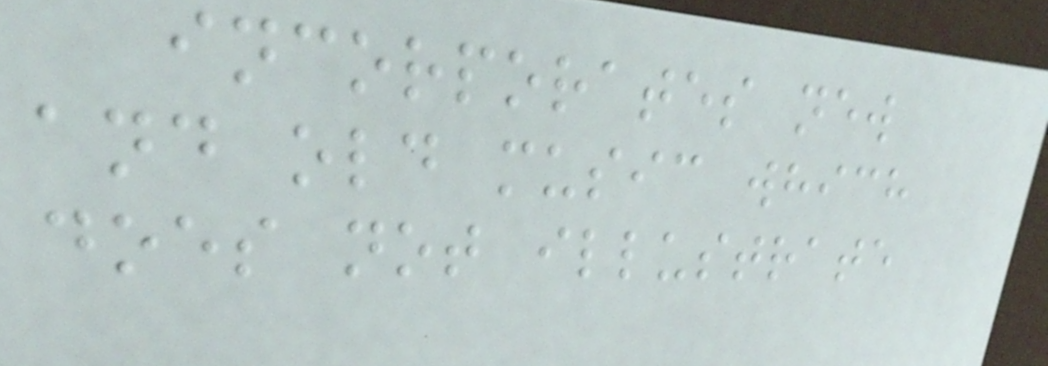incorporates new
and old music which
does not illustrate
